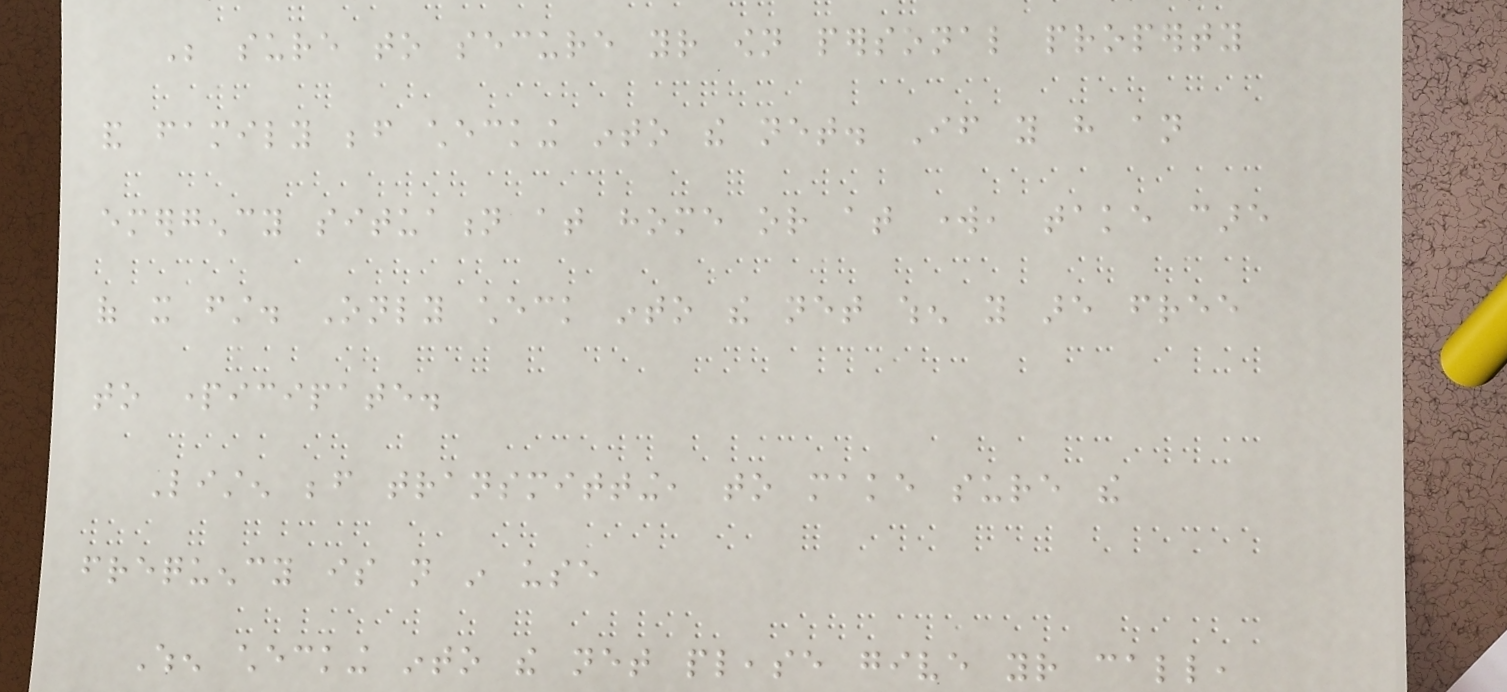Be sure to secure your own personal property
and family before checking into the net. If you have an
emergency situation at home or at work, take care
of it first. Only check into the net when you are free
to participate.
Listen before transmitting, to make sure the
frequency is not in use
When checking into the net please give your call,
